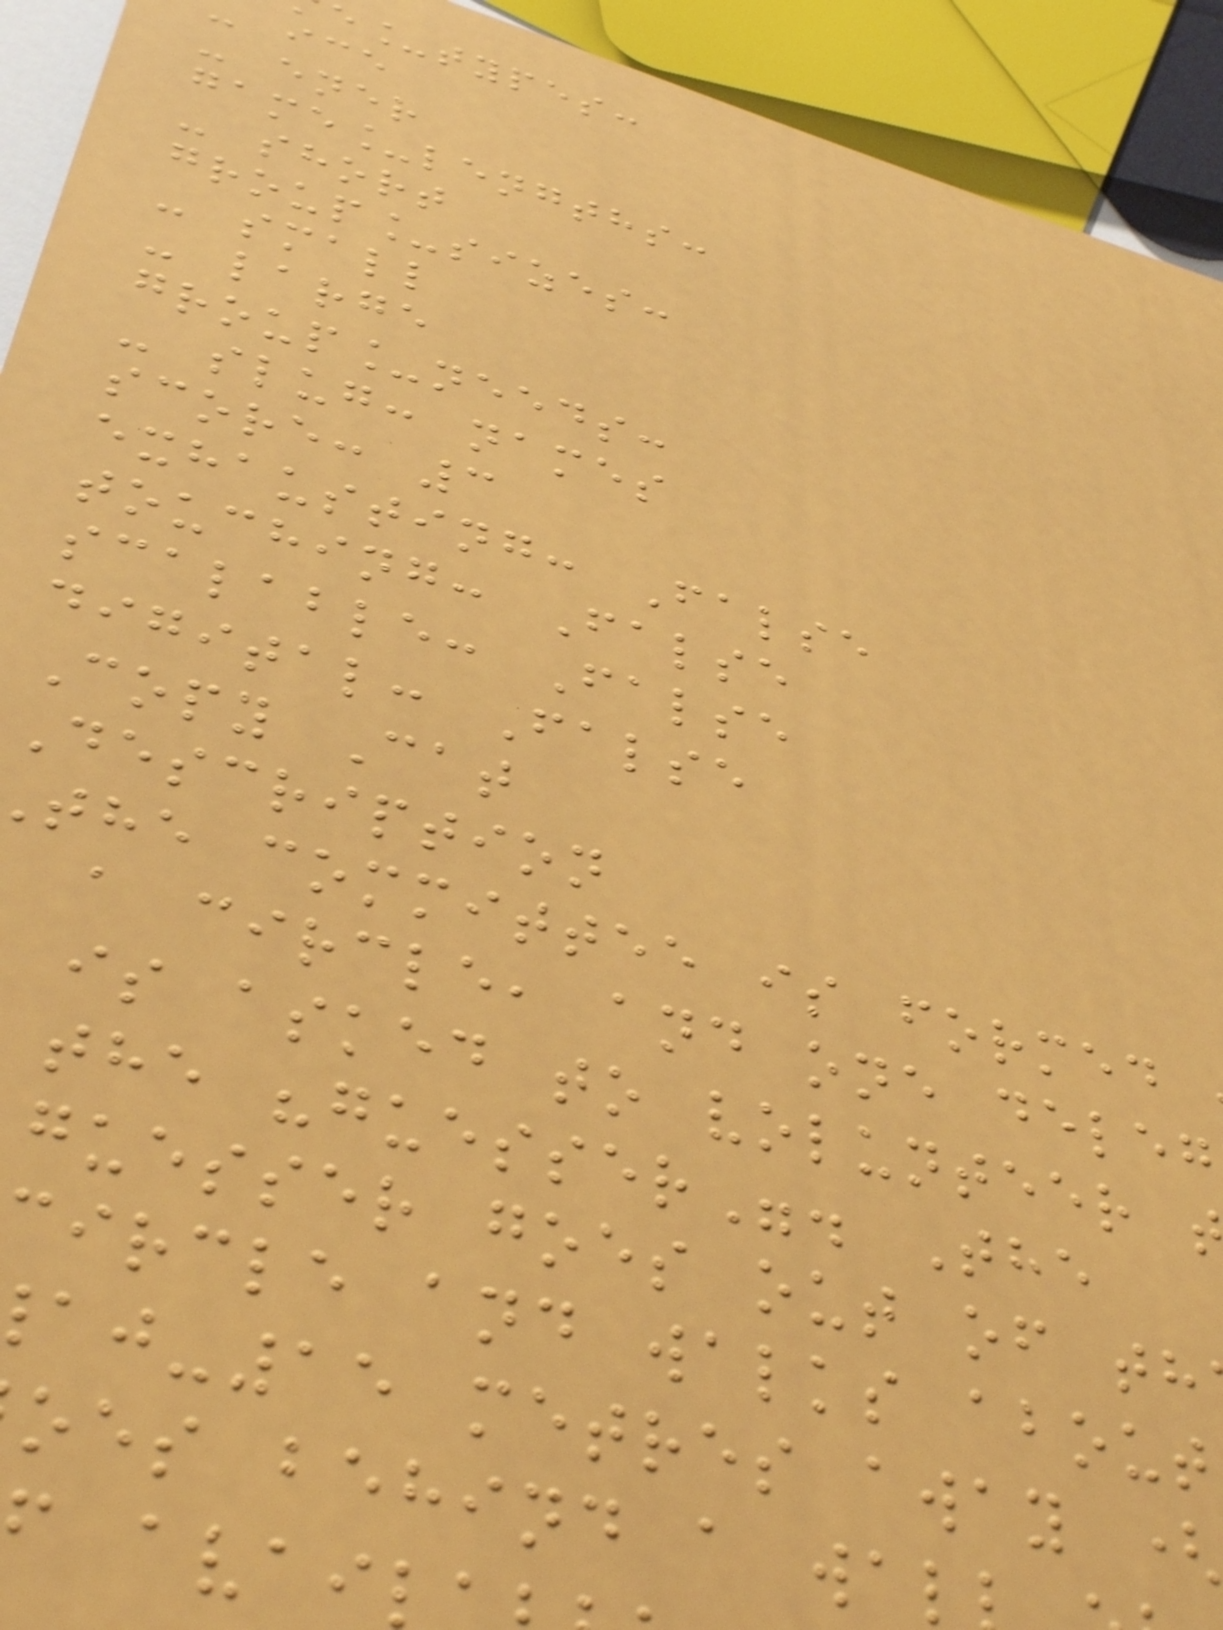e_types:
- ener
game_lengths:
- short
group_sizes:
- small
- large
group_needs:
- slug: names
score: 3
exhausting: False
touching: False
scalable: False
digital: False
Copy Cat
Description
the committee is formed
a circle, and one deleg
is asked to volunteer
the "guesser". The
guesser goes out of th
circle and walks about
-15 metres away (
oes behind a wal
